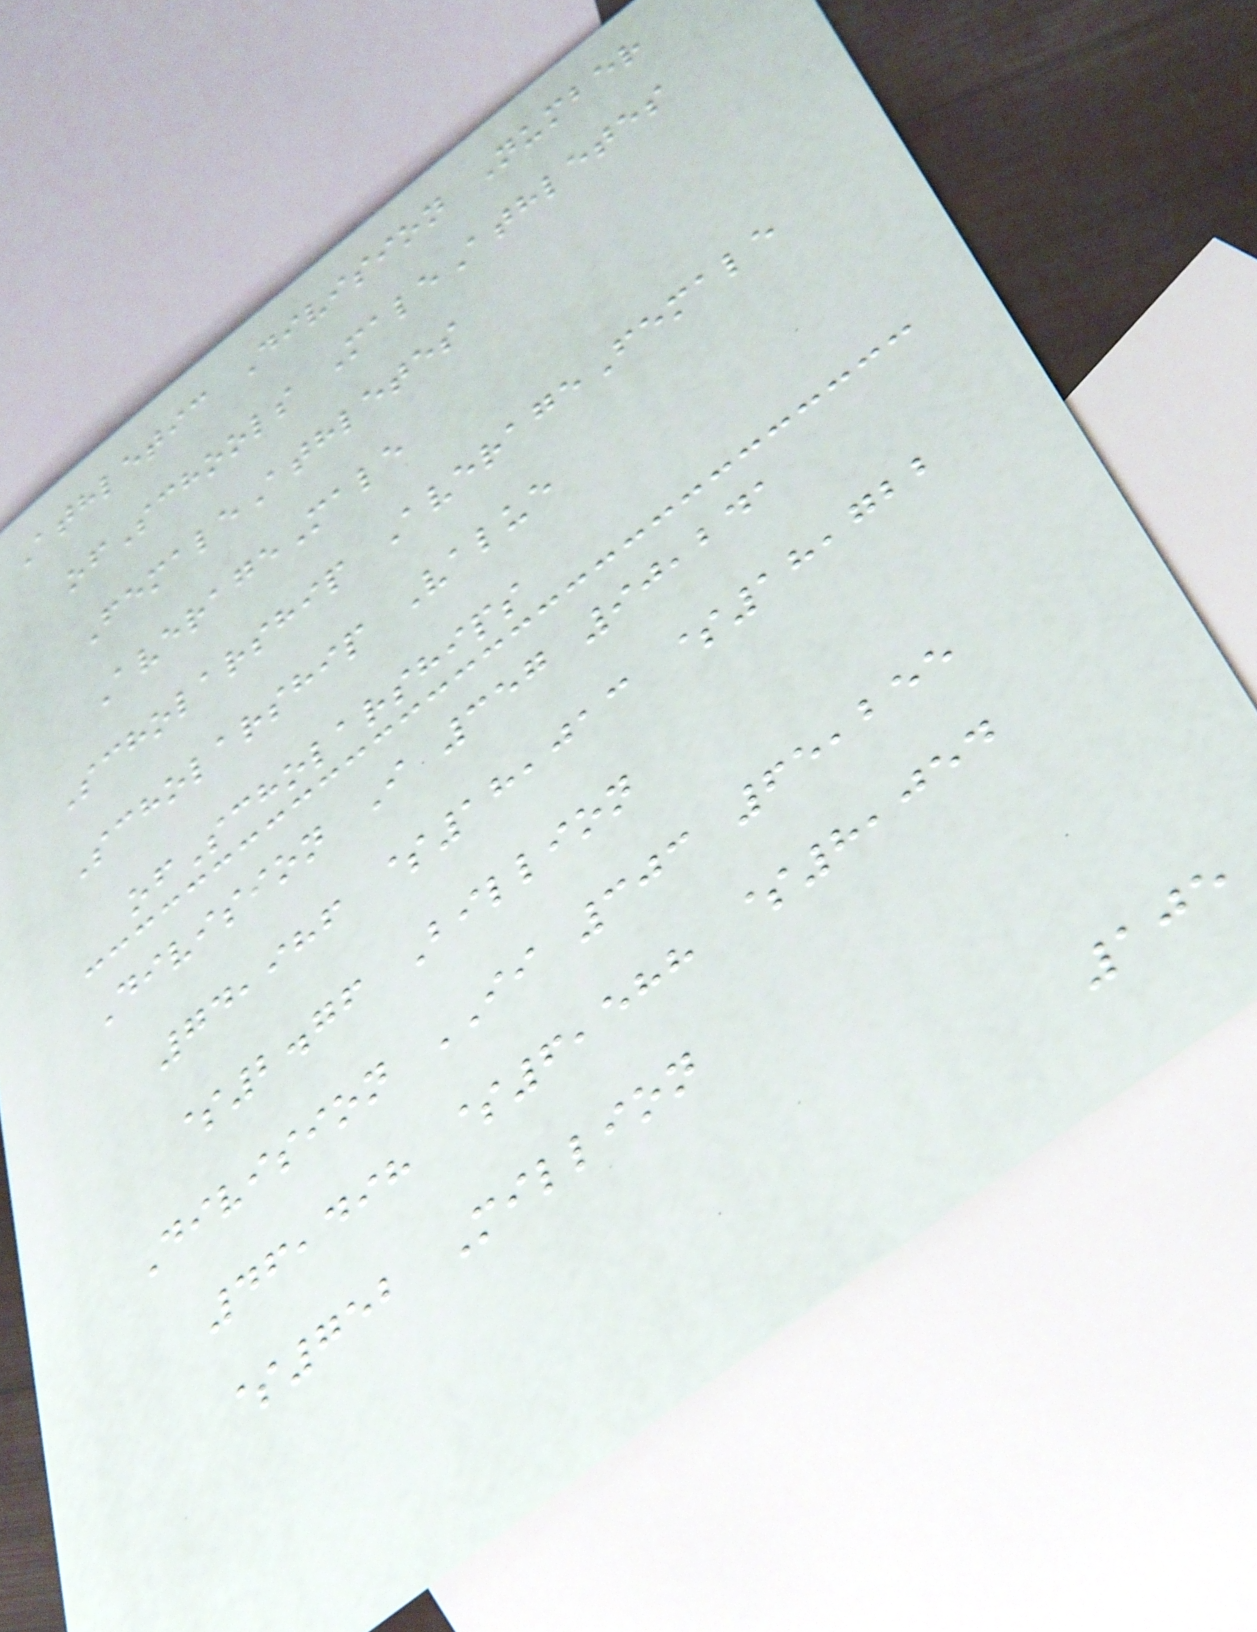Athletic Division Number
ofSchools MaleAthletes
FemaleAthletes
AverageMale
Scholarship AverageFemale
Scholarship Value
ofScholarships
Division I 357 90,241
74,986 $18,013 $18,722
$2.76 Billion
Division II 303 65,255
46,498 $6,588 $8,054
$752 Million
105
